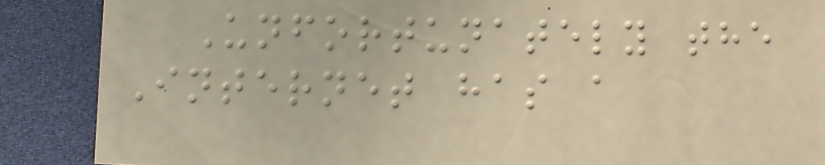Unfortunately the
Internet has a
